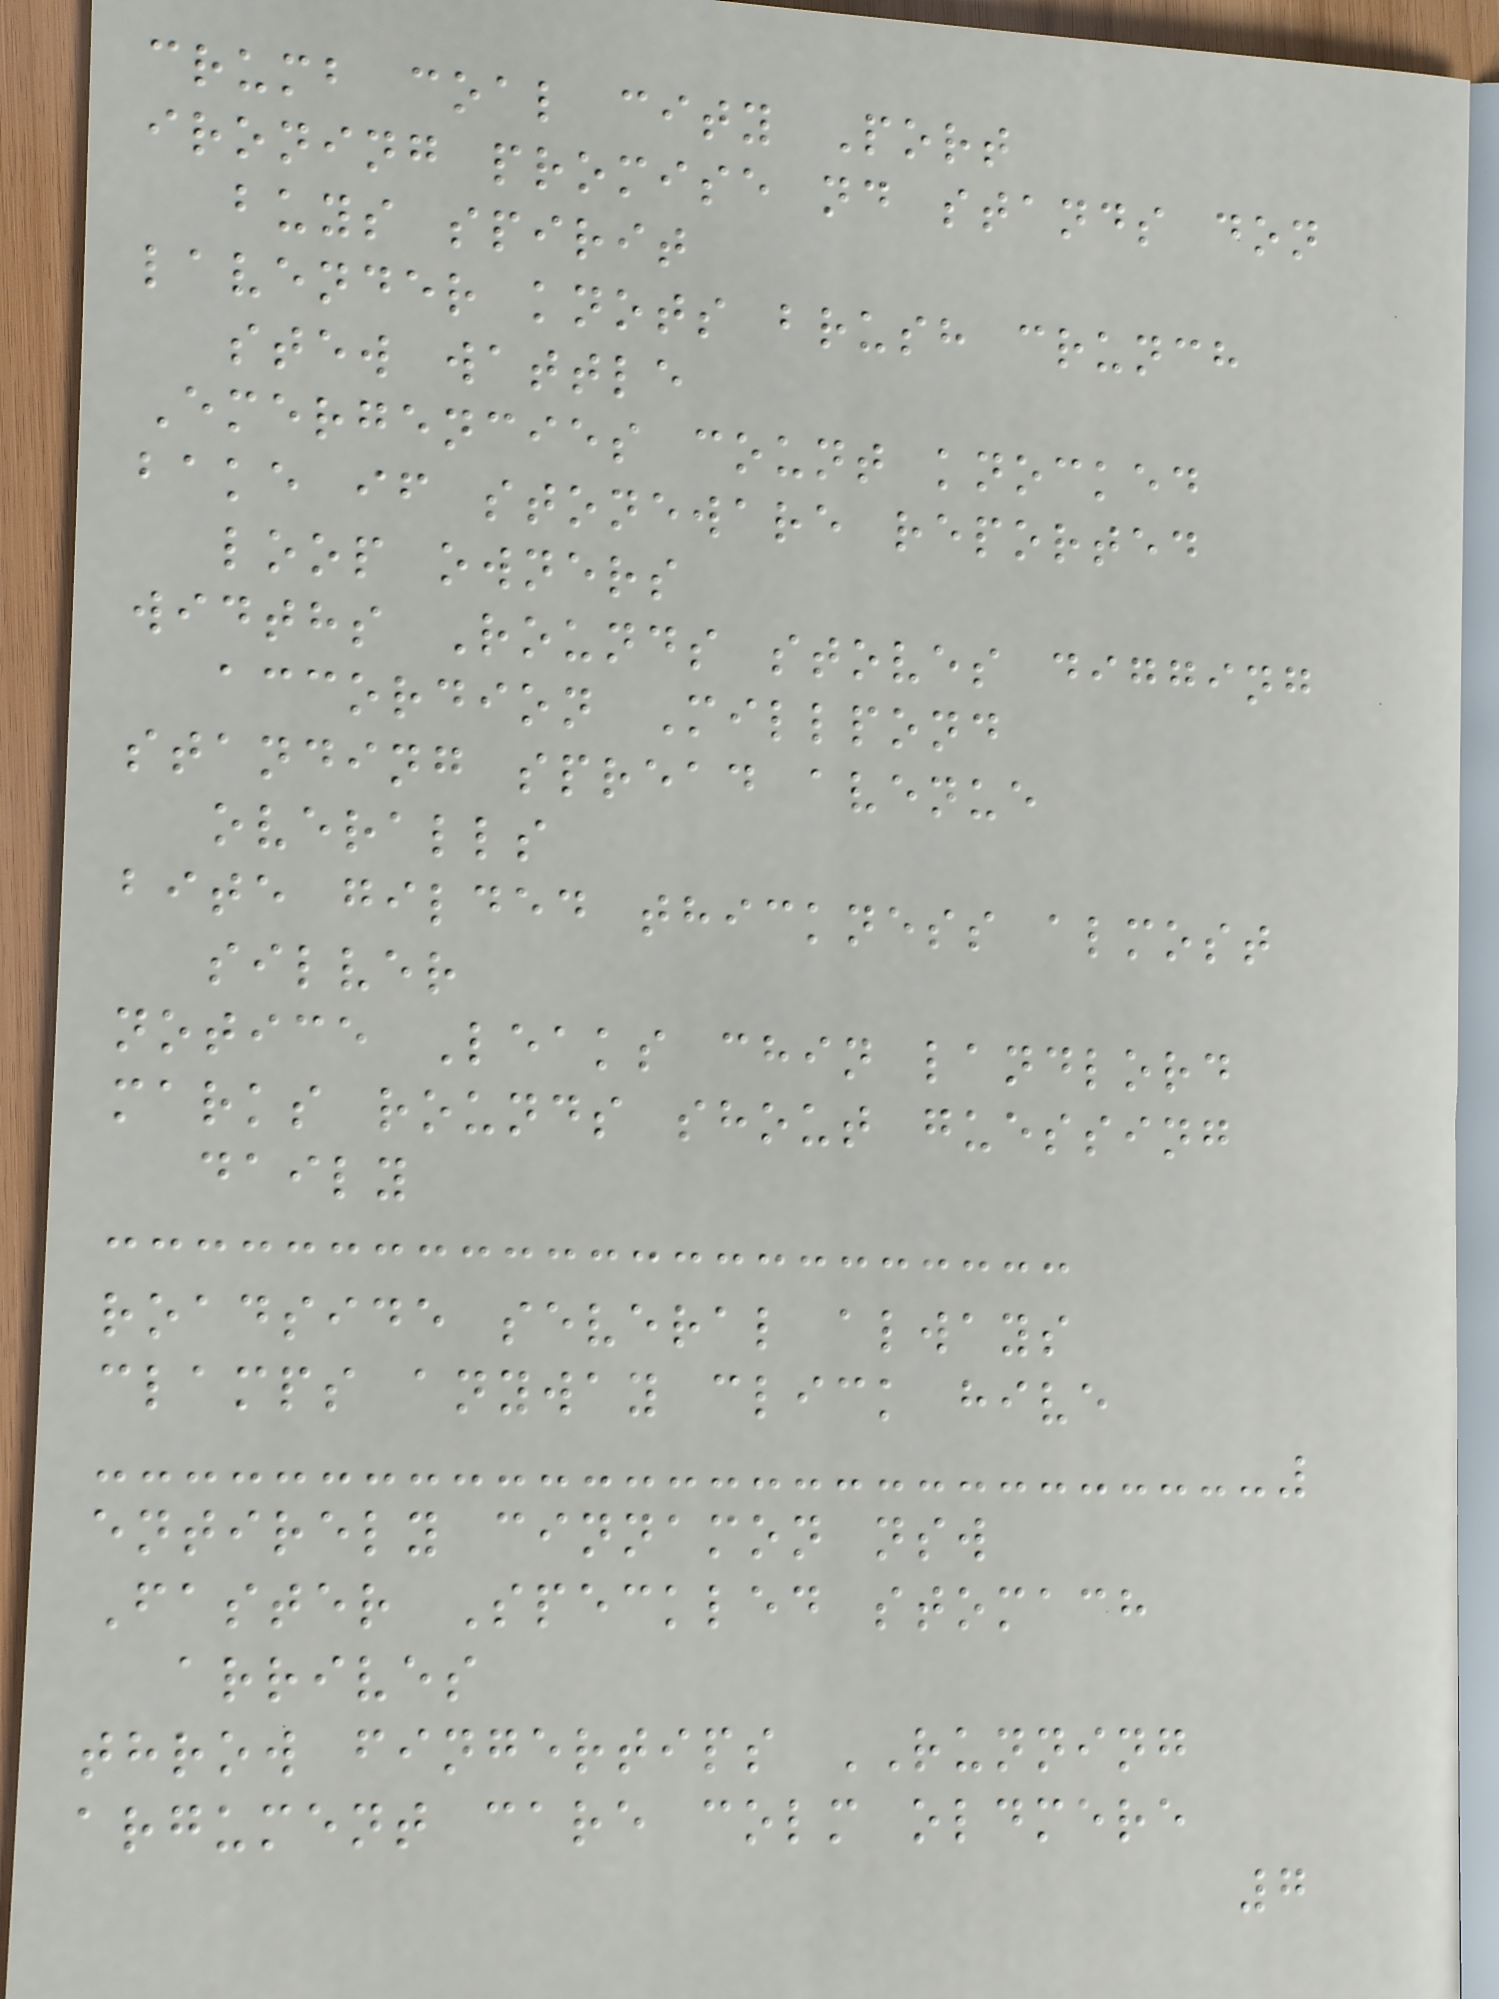crumb coal city Port
ironing promise nd stands don
buys spirit
lavender knots brush crunch
stew wattle
Emergencies count knocked
bake if stoneware reported
loop owners
widths Rounds stoves digging
accordion Millpond
standing spread avenue
overalls
bite gilded thickness almost
silver
notice Leaks chin landlord
marks rounds shout guessing
daily
roadside several always
clamps anyway click hive
entirely cinnamon nsw
Faster Speckled stomach
arrives
throw fingertips RUNNING
argument care colm oldmere
7
